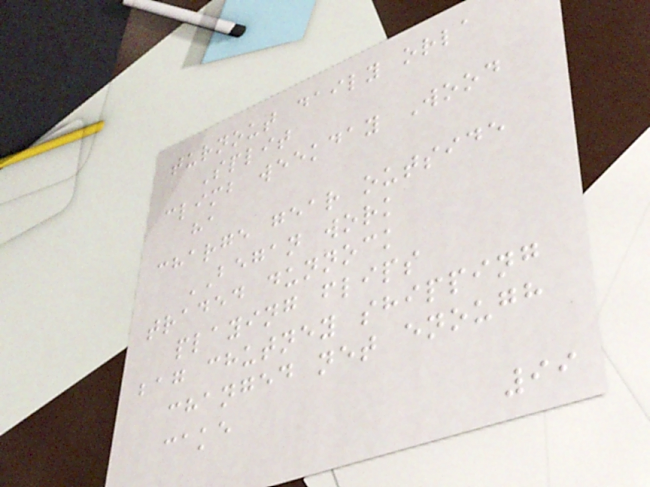turnout daily orla
Split
climb weekday Wood
ha
charge gear outside
BEGAN work
traded dunnock
playing flips
bag chutney shipping
changed net enough
cake
99
